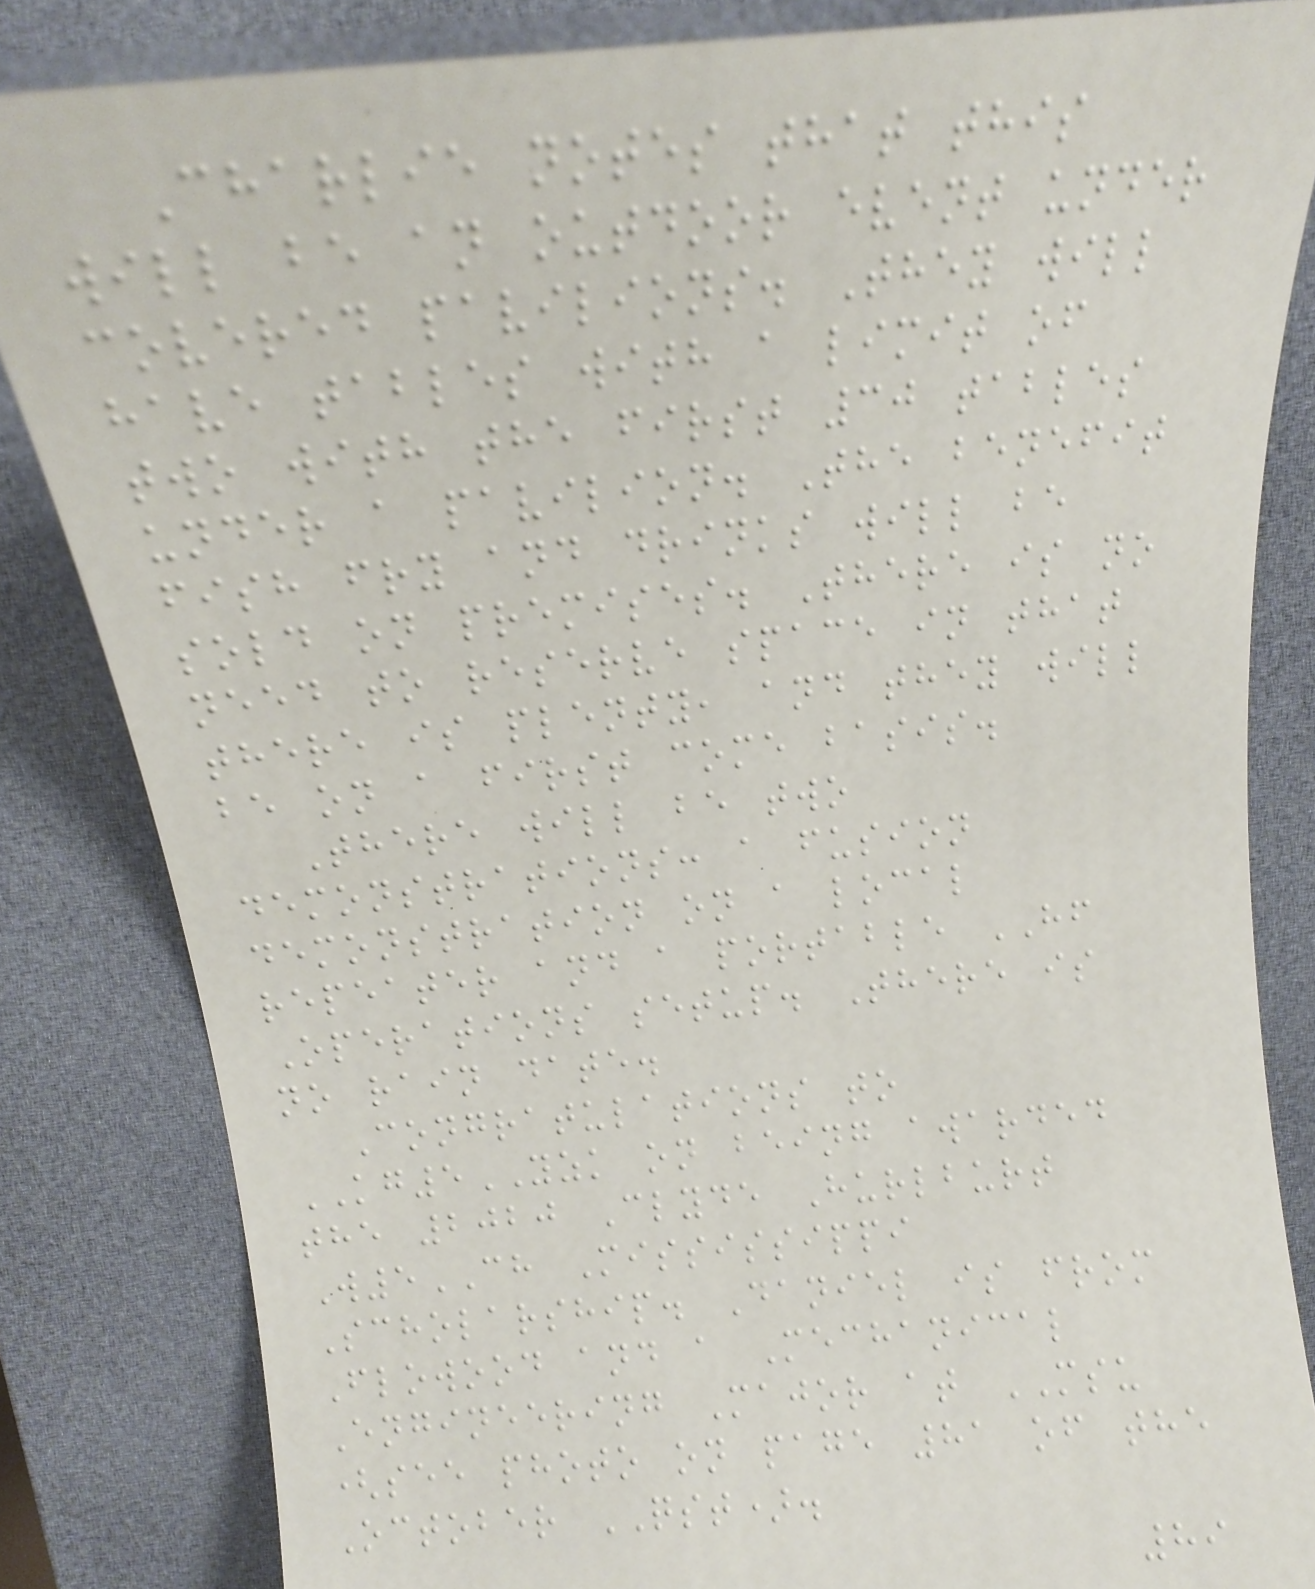Charlie notes that this
will be an outdoor event under
covered pavilions. They will
have tables with a limit of
two with the first 30 tables
under a pavilion. The benefit
fish fry and drinks will be
sold on premises. There is no
need to reserve space in that
there is plenty, and they will
be on a first come basis.
There will be two
demonstrations: a fusion
demonstration on a local
repeater and a portable HF
Operations setup. There is
no rain date.
Congratulations to
KG5YZK on being awarded
the 2020 Clyde Hurlburt
W5CH Mississippi
Scholarship. Daniel is from
Flowood and a Mechanical
Engineering Major at MSU
(see photo on page 81 of the
October QST).
89
